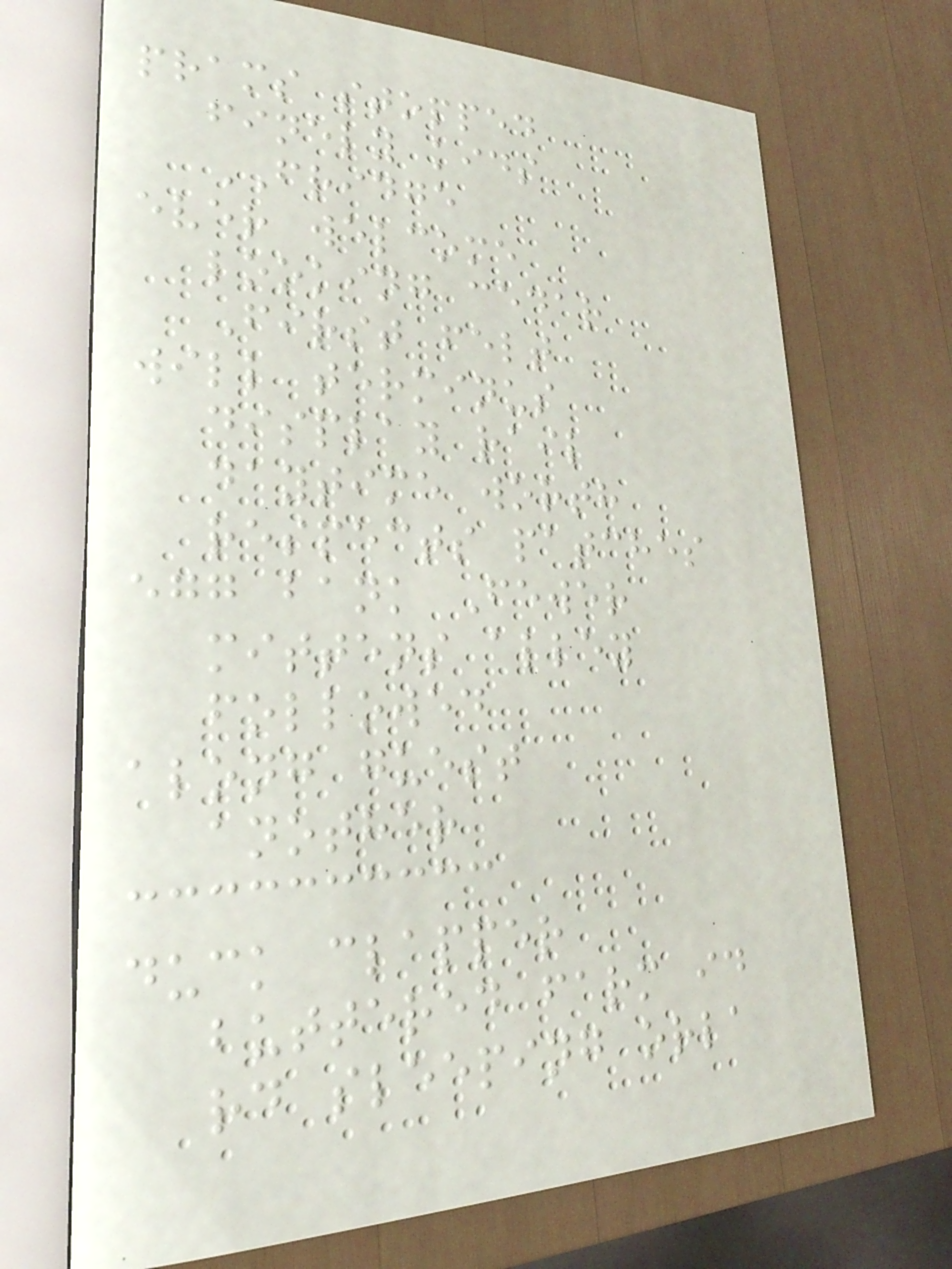prams stopped
finely kids
FRIDGE
ever welcome
looking cedar
First felt
will terminus
display rail
daytime worth
respects patches
egg bank Fewer
mittens alley
followed
along guest
another
duck clapper
buttered farm id
rd sleeping orla
